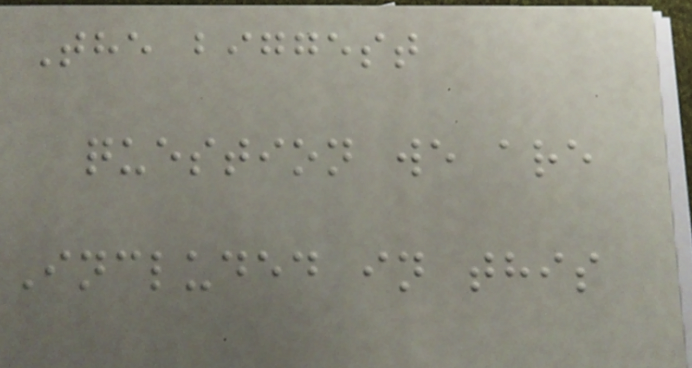The biggest
question we are
Included in this
